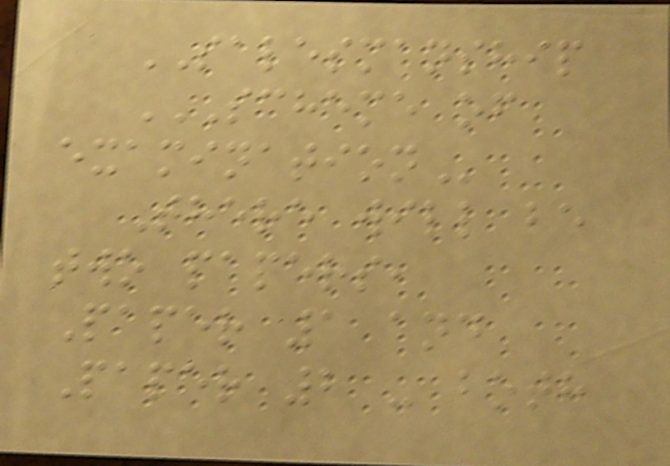SALESMANSHIP
SCHEME OF
EXAMINATION
There will be
two papers,
Paper 1 and
Paper 2 - both
